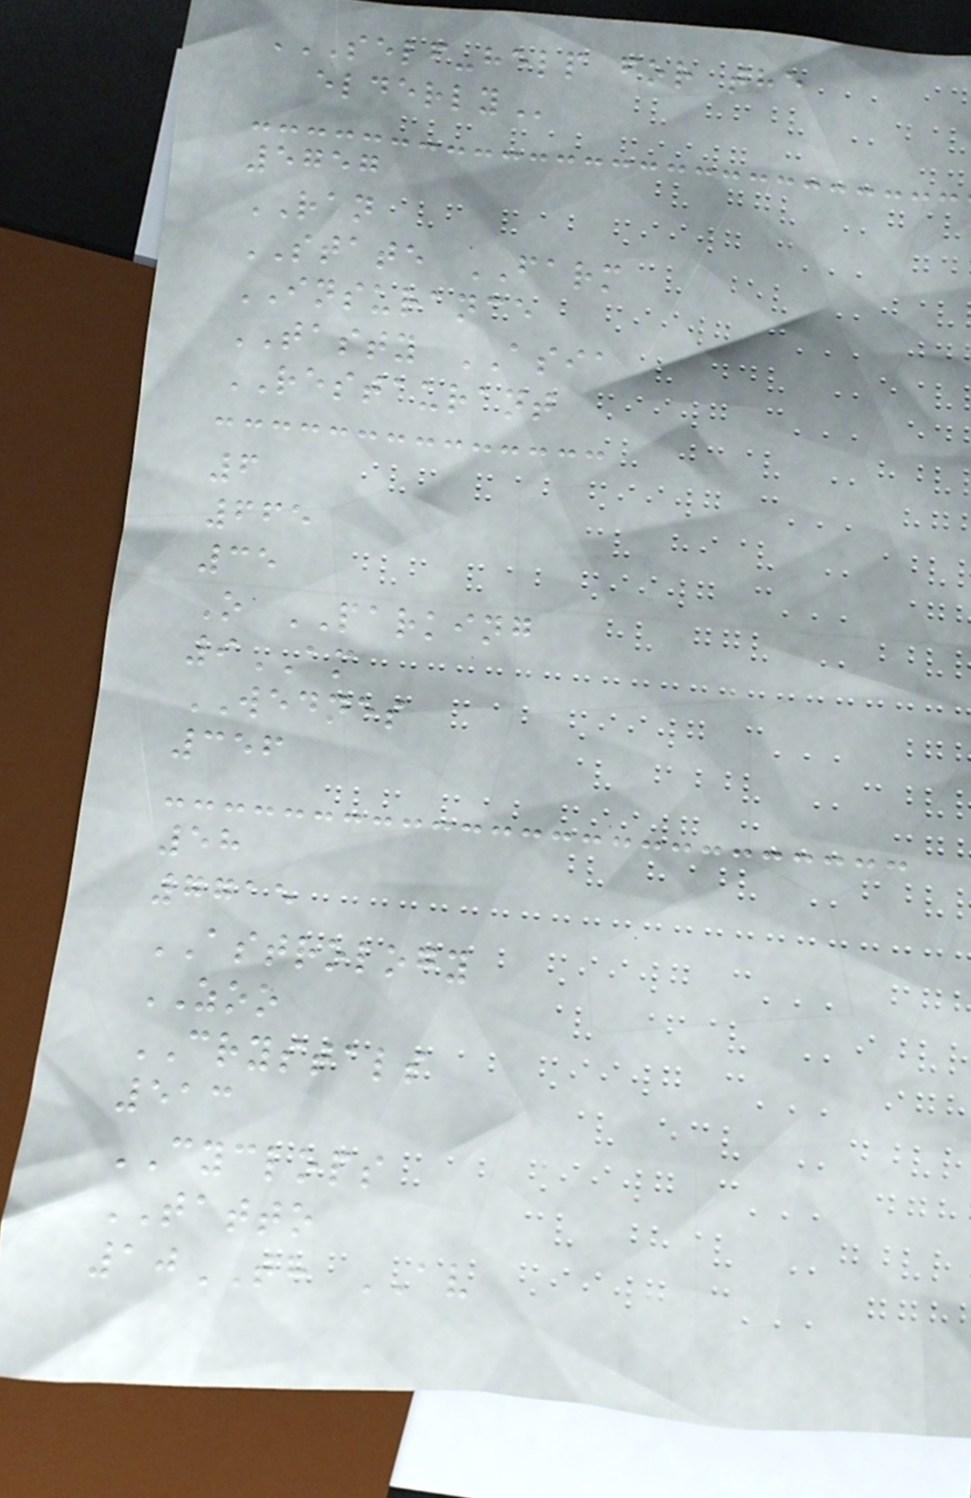SELF-HELP FOR THE
ELDERLY
5757
RAN
STATE FARM
INSURANCE
TASTY ASIA
RESTAURANT
6
665
35
O PARKING
9AM
WEDNES
356
58
7715
ASTROLOGY
ZOO
CRYSTALS
513
CYCLOPS
TATTO
10TH AV
